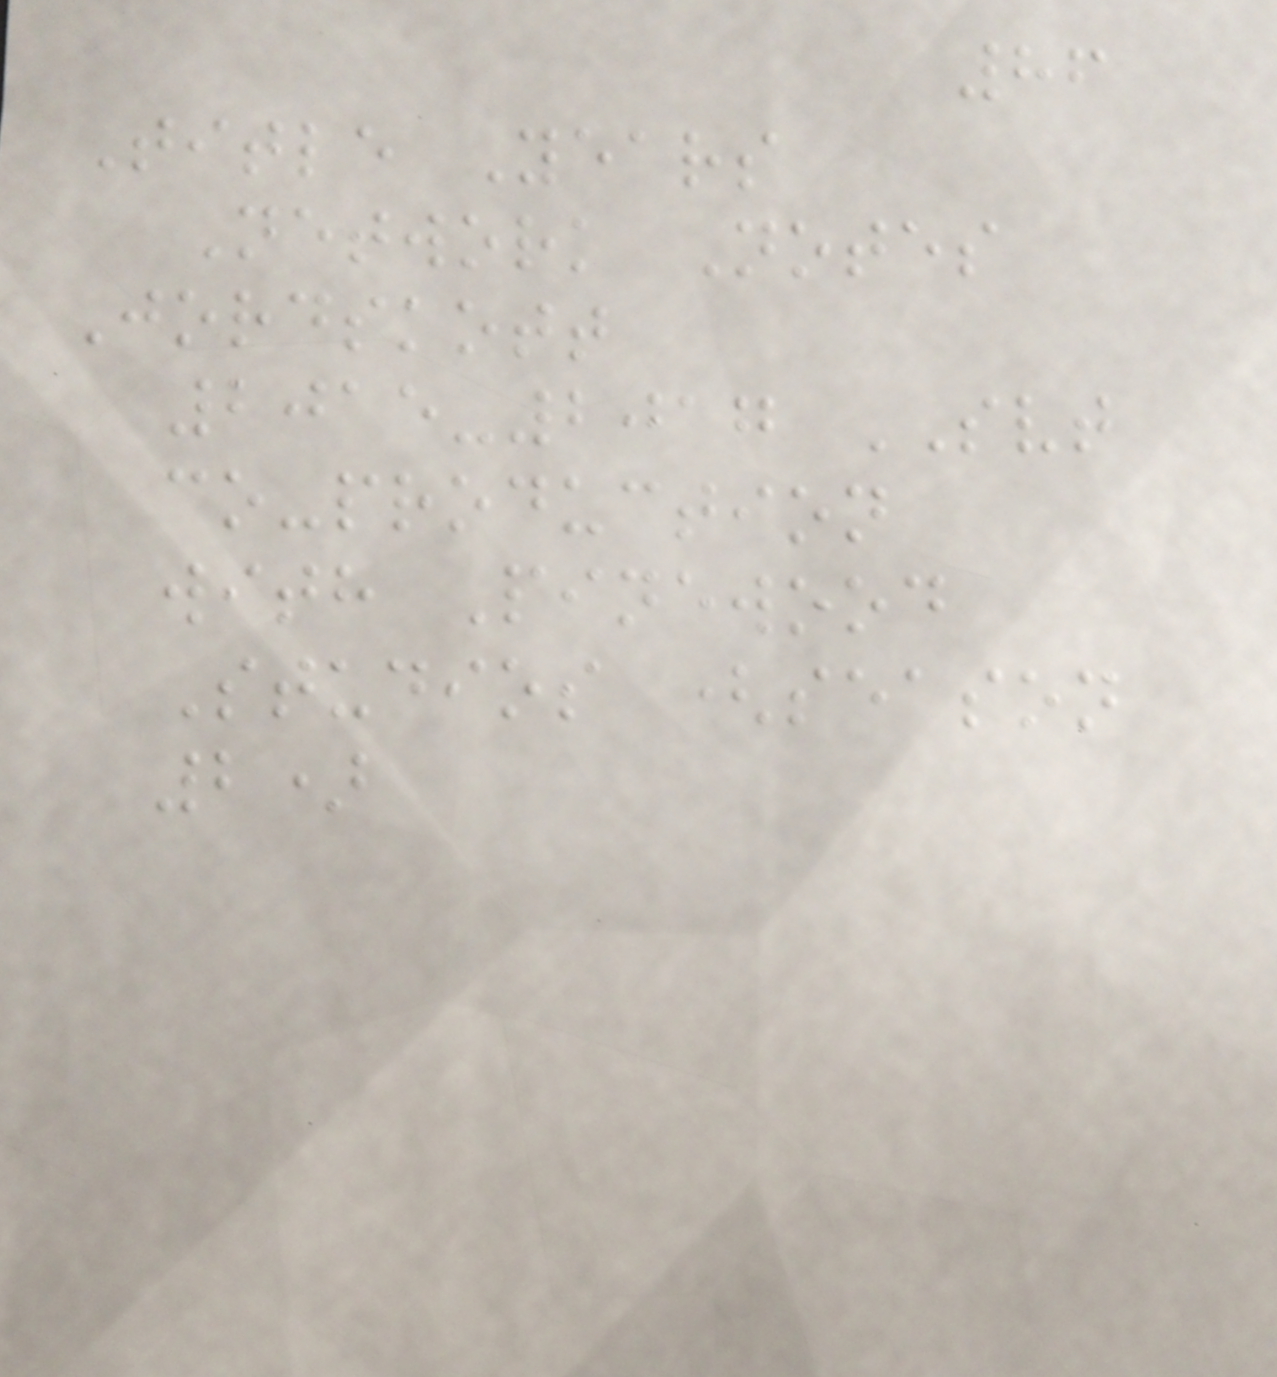86
Title Years
Network Notes
Jordskott
2015-2017 SVT
co-production
with Pinewood
Studios (season
2)
